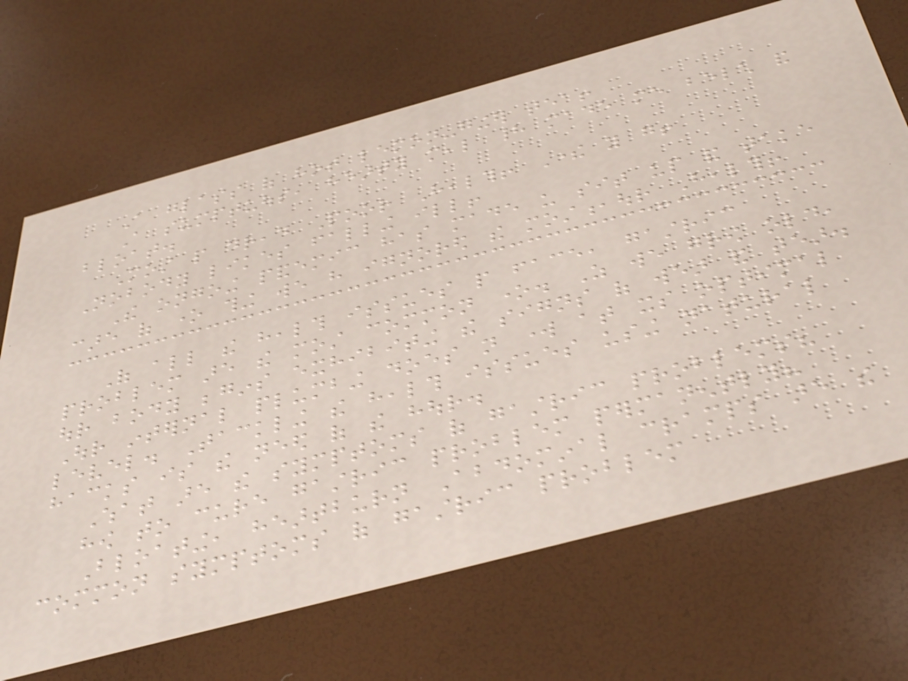A glass of hot lemon-ginger tea!
A sumptuous, hearty meal had made me belch and
bloat.
Most people dread Poor Health! There you go!
Nobody likes falling ill!
The ongoing pandemic has made us sit up and take
care of one thing we have ignored the most,our Health!
Of all the health issues people face, gastric
problem are the most common one. As we grow old,
our body begins exhibiting the signs of wear and tear.
Our internal plumbing does not work at its optimal
level. Tackling the health issues using natural
hacks is the need of the hour.
What are the symptoms of gastric problems?
how to cure gastric problem permanently?
Bloating, heartburn Abdominal cramps are the
common symptoms of gastric problem
